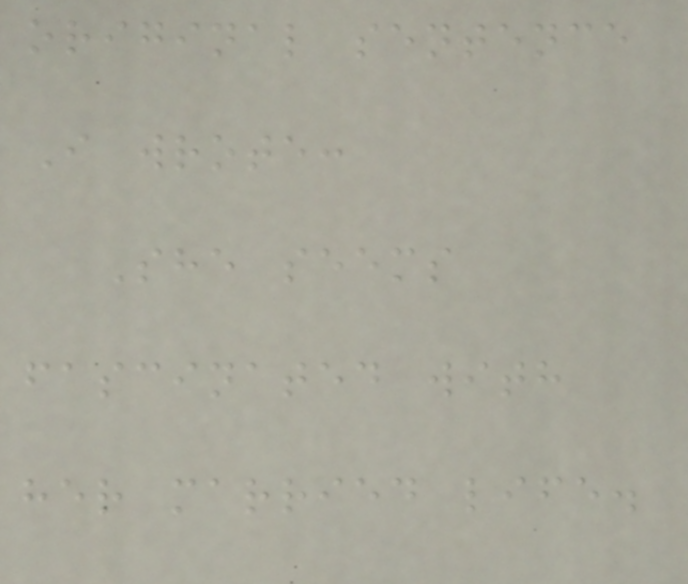original sentence
I wrote:
She seems
fascinated with
her married life.
